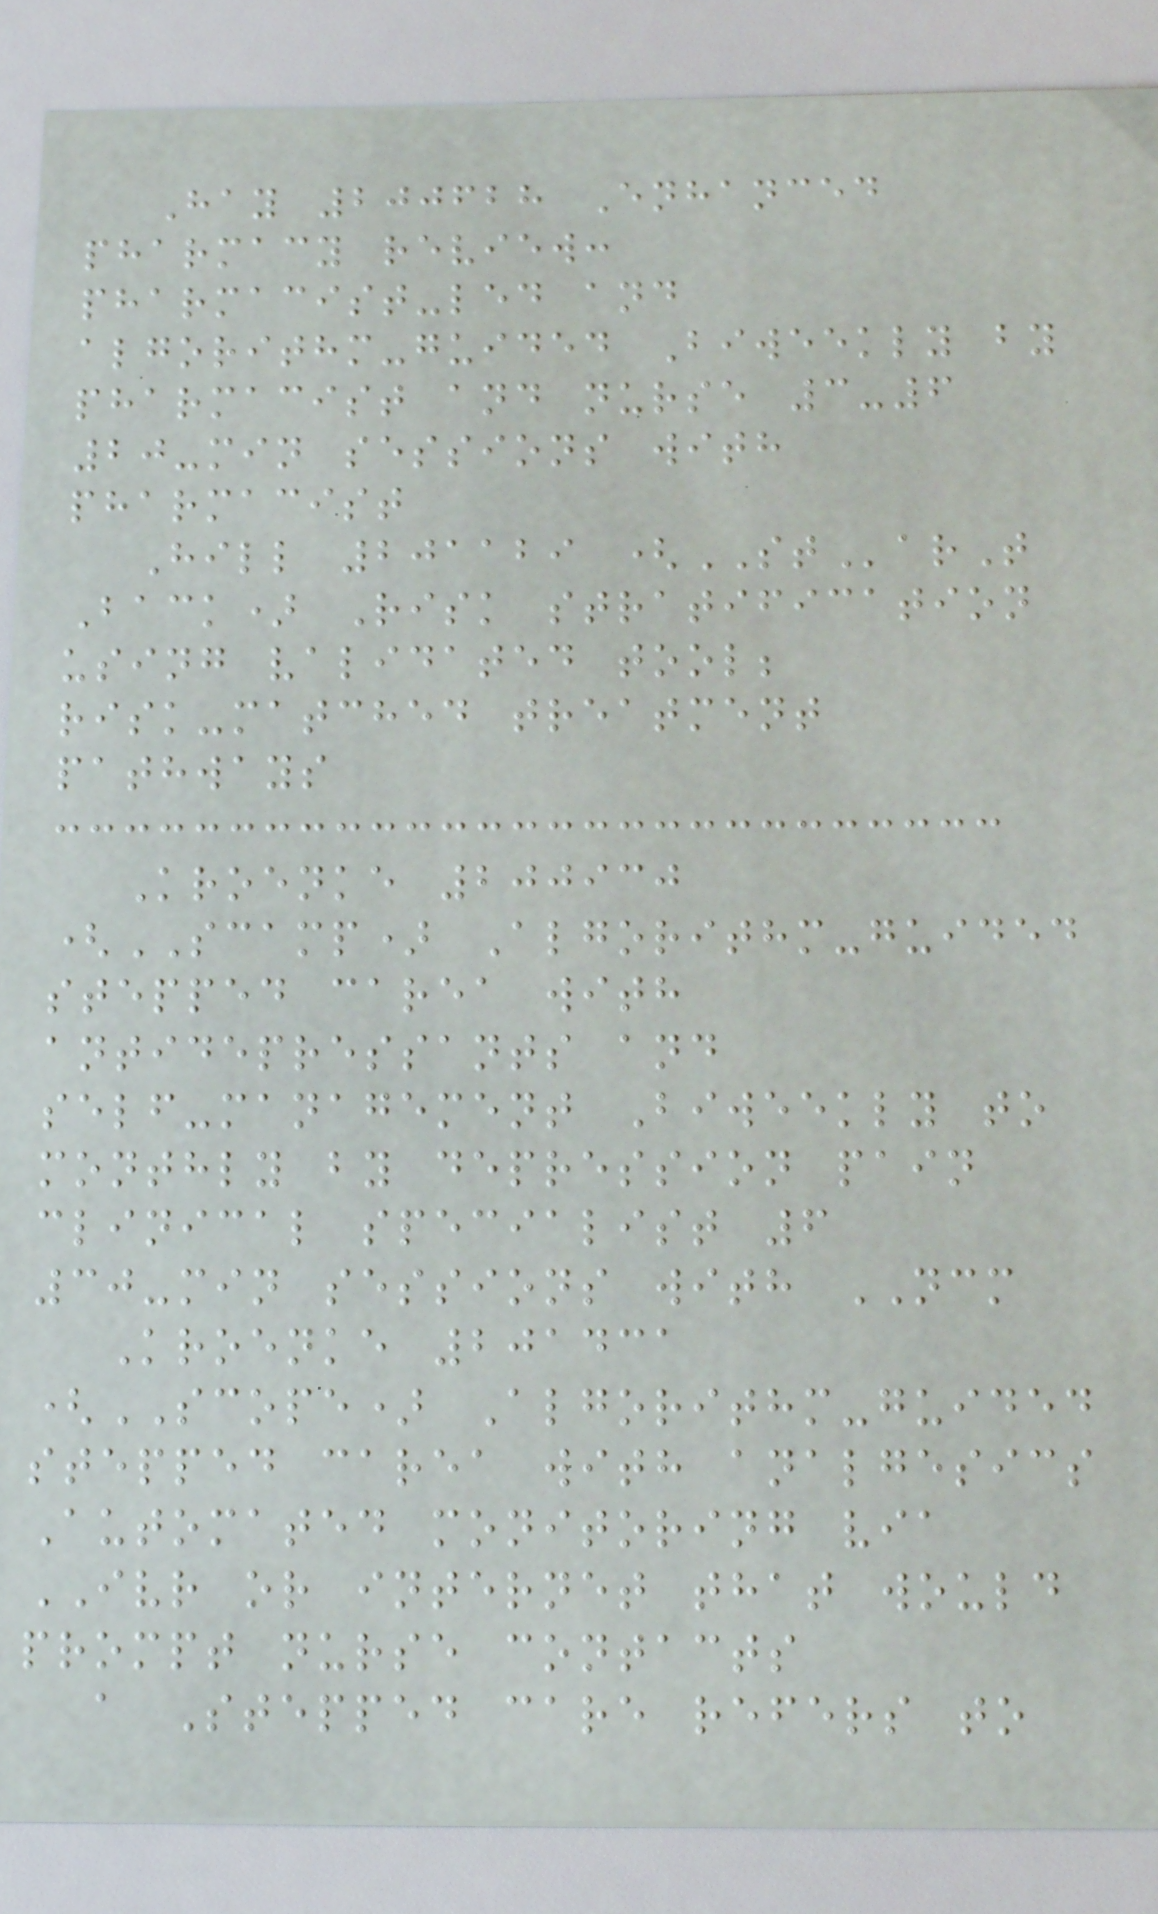Hay 200628 Enhanced
pharmacy review:
pharmacist-led and
algorithm-guided Biweekly by
pharmacist and nurse 3-6
20-min sessions with
pharmacist
Hill 201129 (STarT
Back) Risk stratification
using validated tool;
risk-matched treatment
pathways
Kroenke 200930
(SCAMP) Algorithm-guided
stepped carea with
antidepressants and
self-management Biweekly to
monthly by depression pain
clinical specialist 6
30-min sessions with NCM
Kroenke 201431
(SCOPE) Algorithm-guided
stepped carea with analgesics
Automated monitoring via
IVR or internet that would
prompt nurse contacts
a Stepped care refers to
